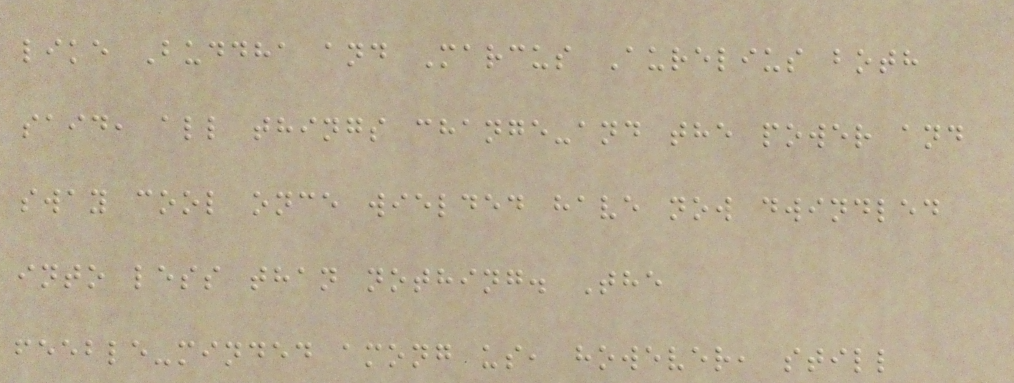like Buddha and Marcus Aurelius both
said, all things change-and the power and
sway cool once wielded have now dwindled
into less than nothing. The
feeble-minded among us, however, still
